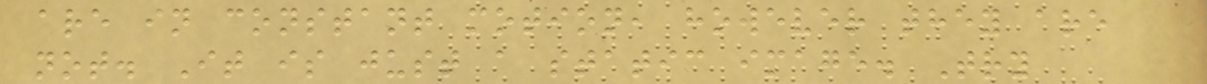are in constant motion, however they are
not. It is just a static image. Try
